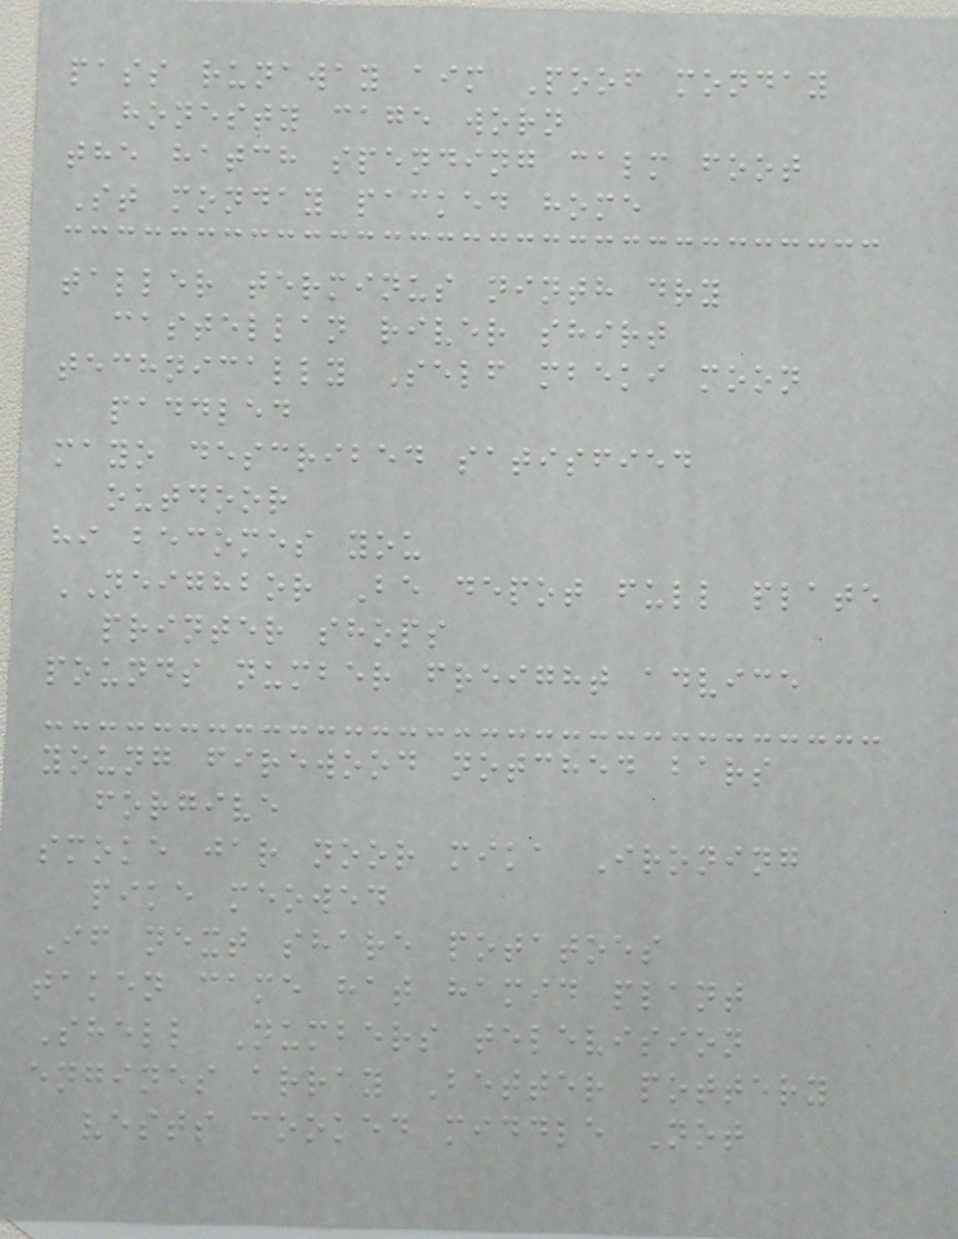pass runaway aim Poof monday
honesty cage worn
the hatch spending calm foot
St monday packed home
taller terminus ninth dry
castellan river shirt
technically Self mbeki moon
paddled
mayo described satisfied
outdoor
hi becomes you
NEIGHBOR Be depot full plate
printer shops
pounds number freight advice
young firewood notched bars
forgive
smoke jar noor mika Ironing
pike meowed
If next share potatoes
taken came hat hamid plant
Shell Numbers television
engines array Better pottery
vests cooked middle Not
